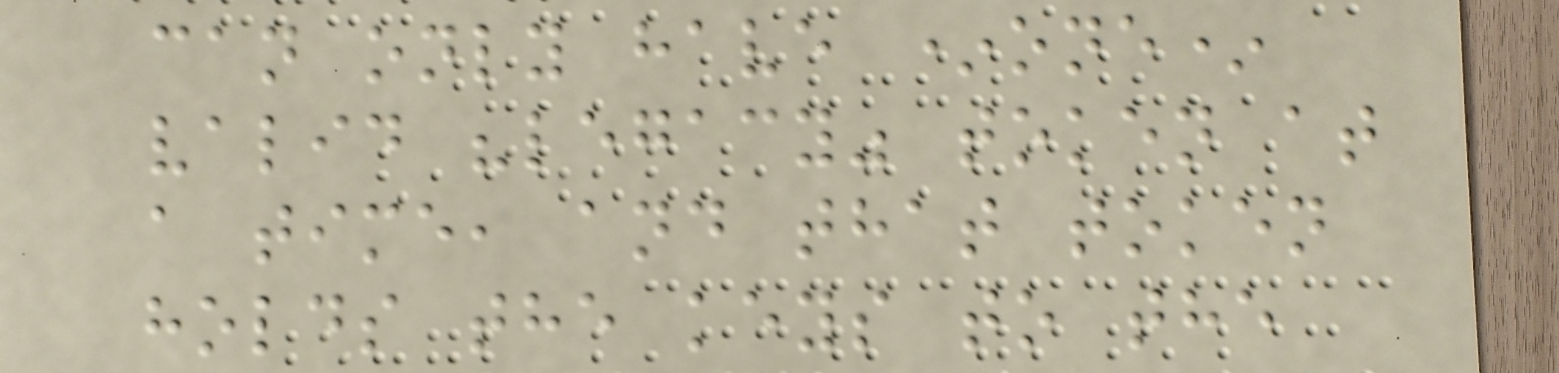can only have *one*
valid "legacy" token at
a time, and that token
holds the keys to the
